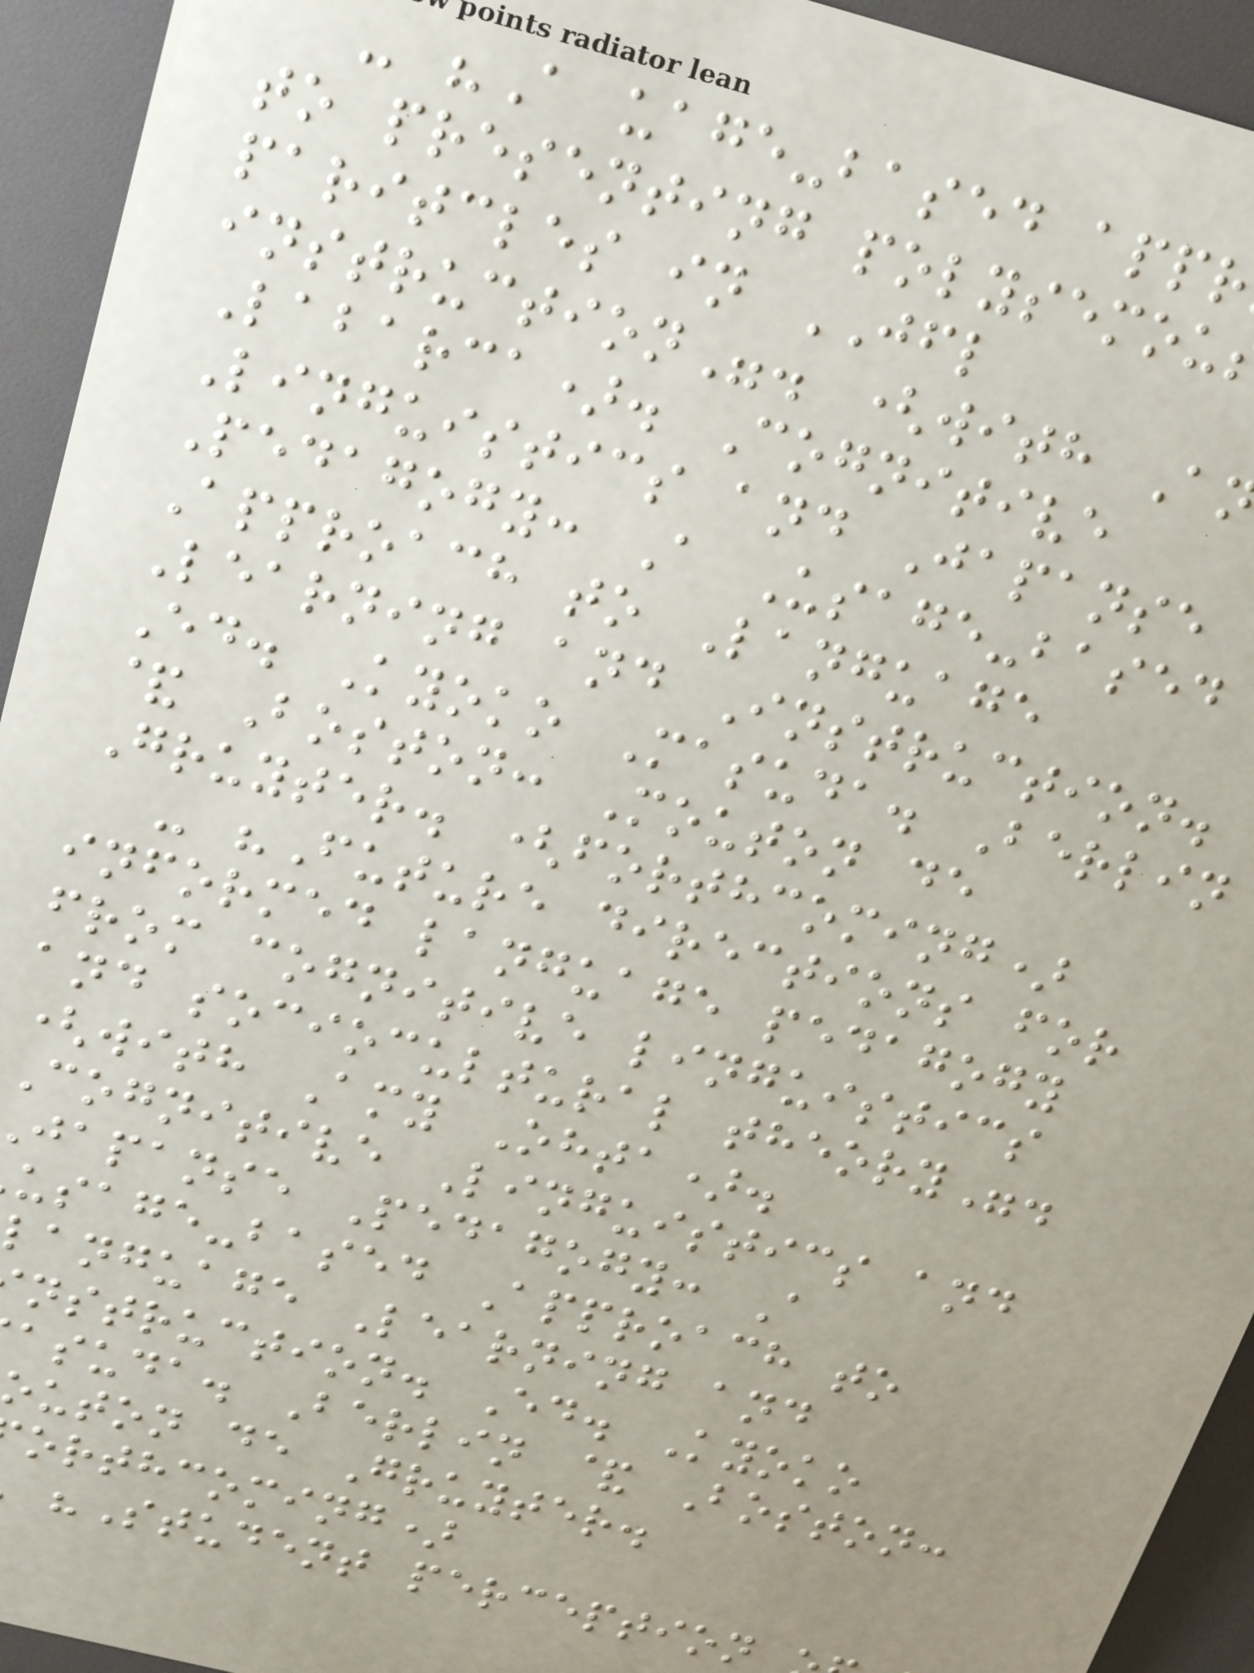- "A uage-based appr
to presenting polysemou
paritcles in JFL
instruction". (with A
Labarca). Cognitive
Linguistics and Japanse
Pedagogy: A Usage-based
Approach to Language
Learning and Instruction.
Ed. Kyoko Masuda. Berlin
& Boston: Mouton de
Gruyter. (forthcoming)
- "Future directions for
informed language pedagogy
from cognitive linguistics
and sociocultural theory".
(with Amy Ohta).
Cognitive Linguistics and
japanse Pedagogy: A
usage-based Approach to
language Learning and
nstruction. Ed. Kyoko
asuda. Berlin & Boston:
outon de Gruyter.
orthcoming)
"Student perception
